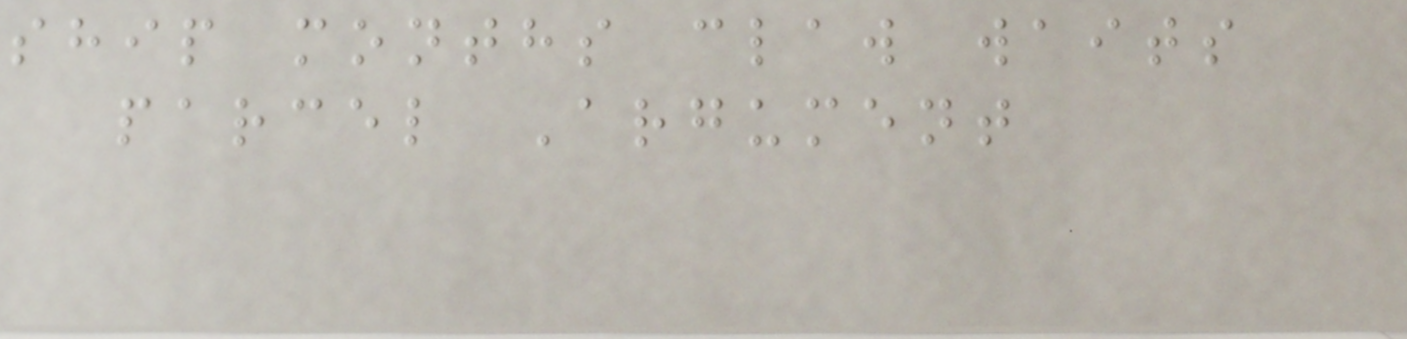ship months claw waits
parcel Argument
